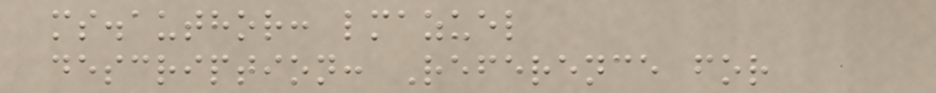ms.author: lmazuel
description: Reference for
